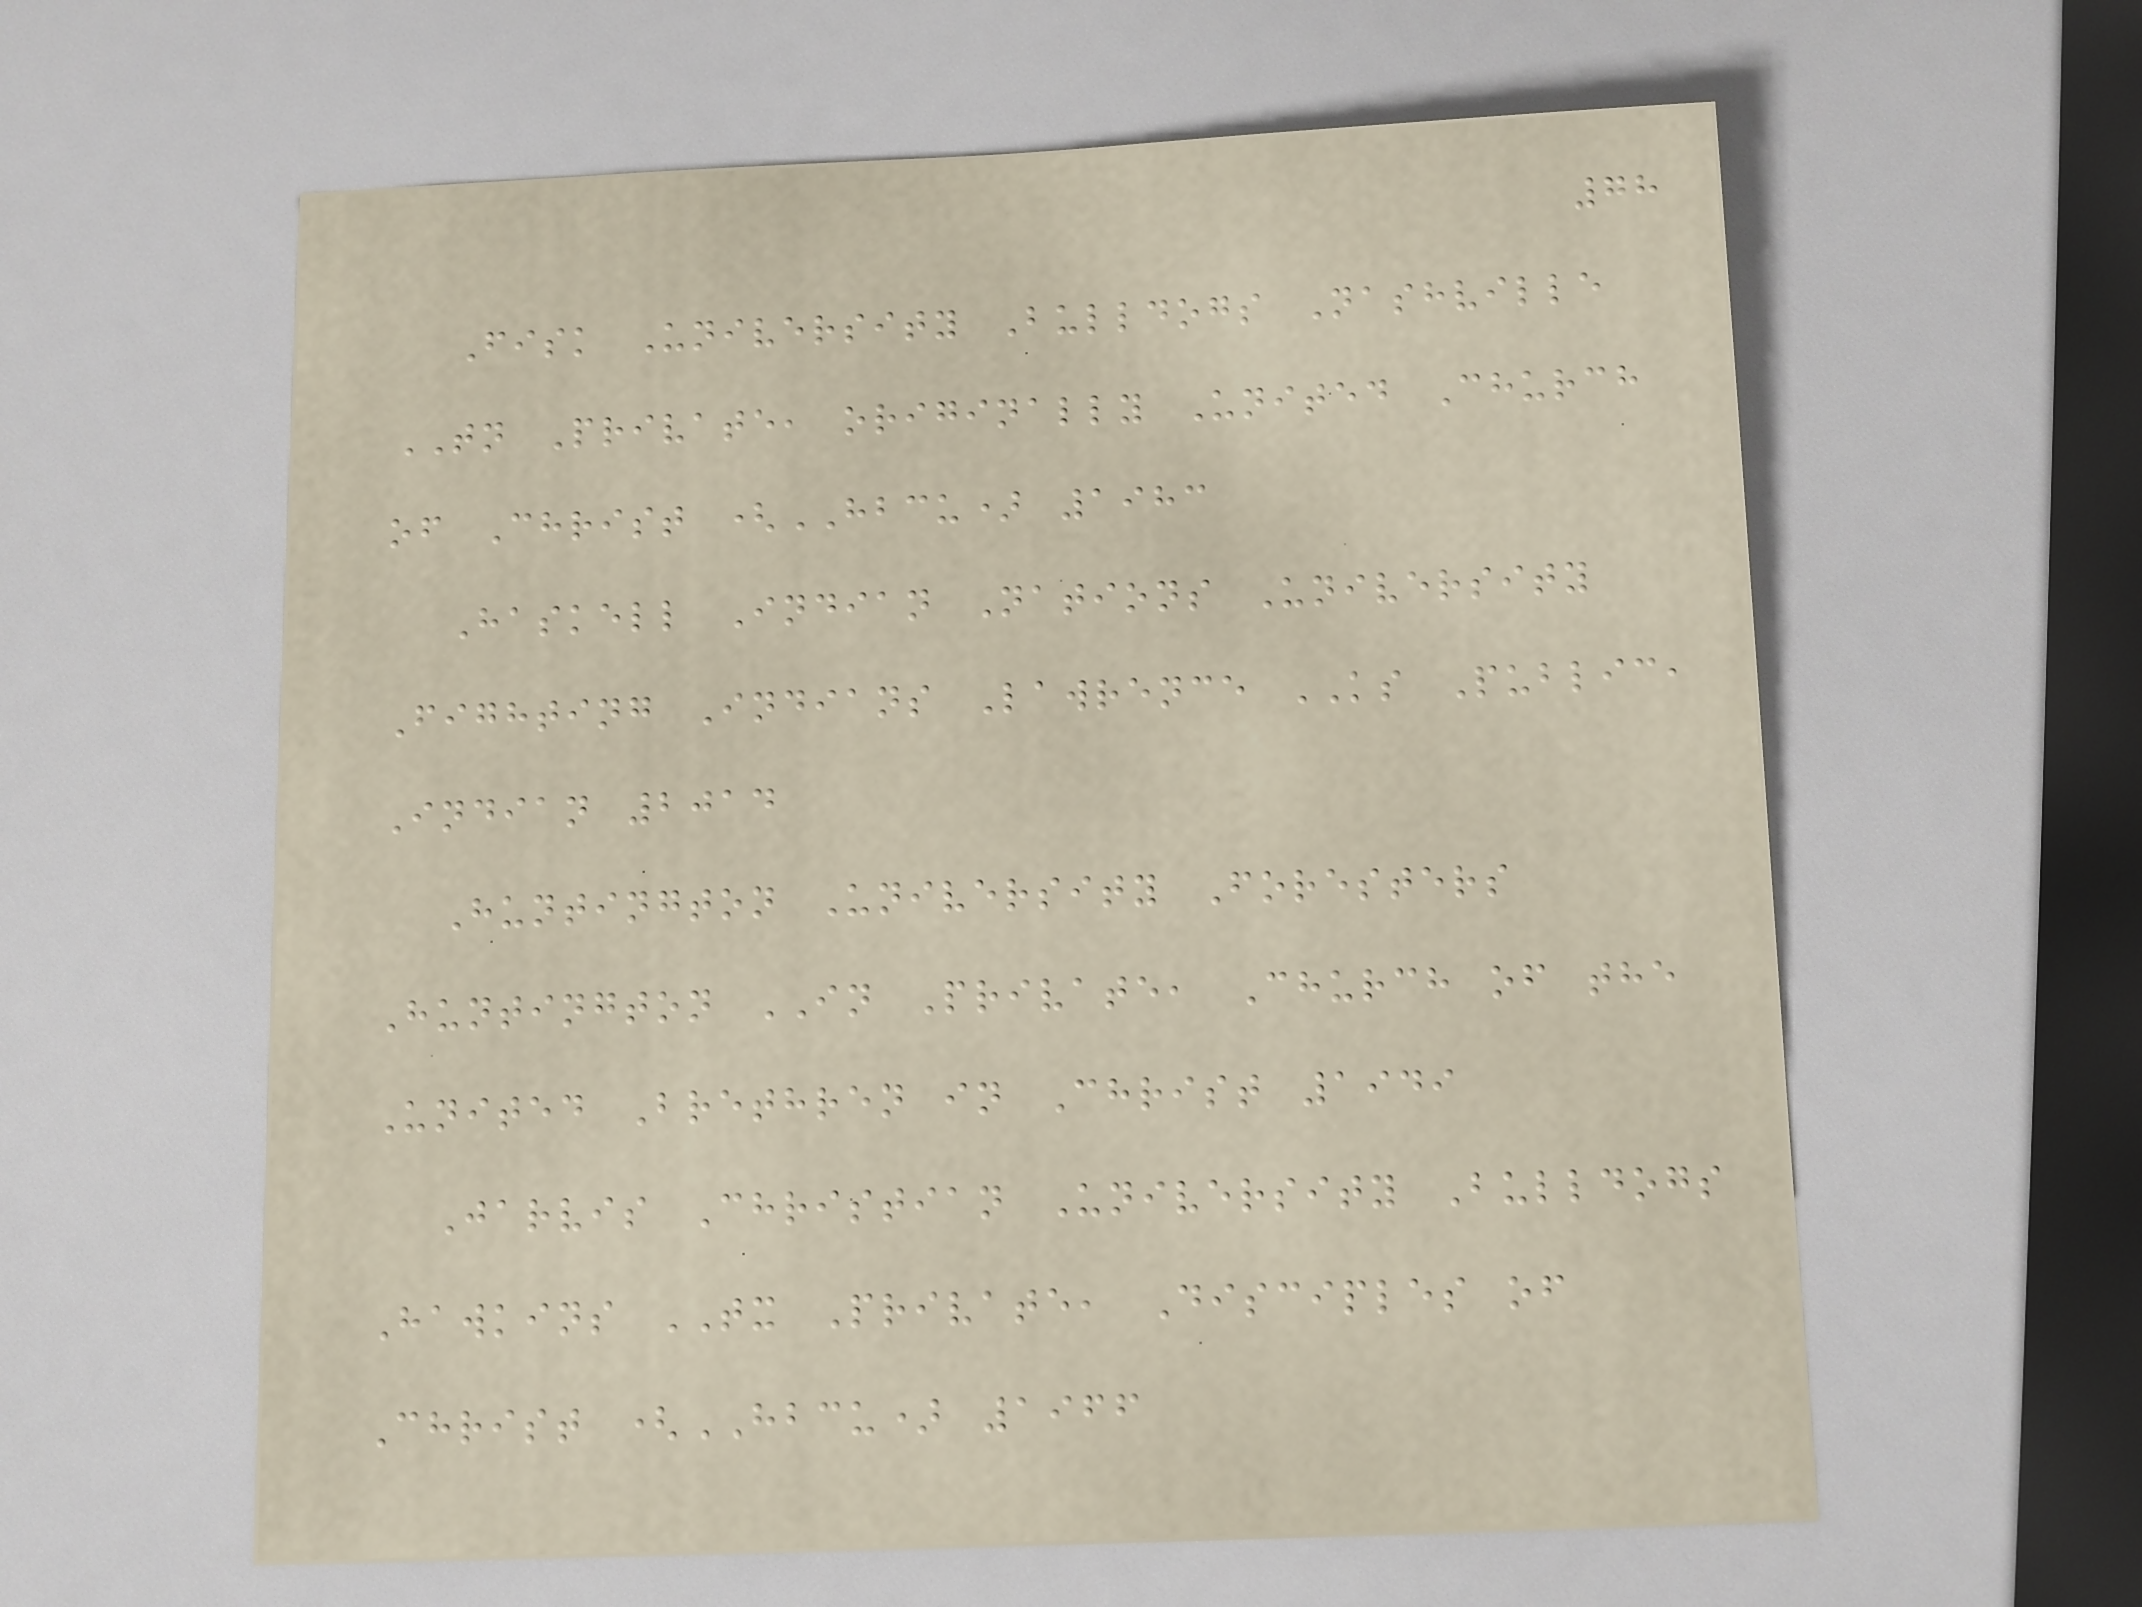78
Fisk University Bulldogs Nashville
TN Private, originally United Church
of Christ (HBCU) 1983
Haskell Indian Nations University
Fighting Indians Lawrence KS Public,
Indian 2014
Huntington University Foresters
Huntington IN Private, Church of the
United Brethren in Christ 1949
Jarvis Christian University Bulldogs
Hawkins TX Private, Disciples of
Christ (HBCU) 1966
